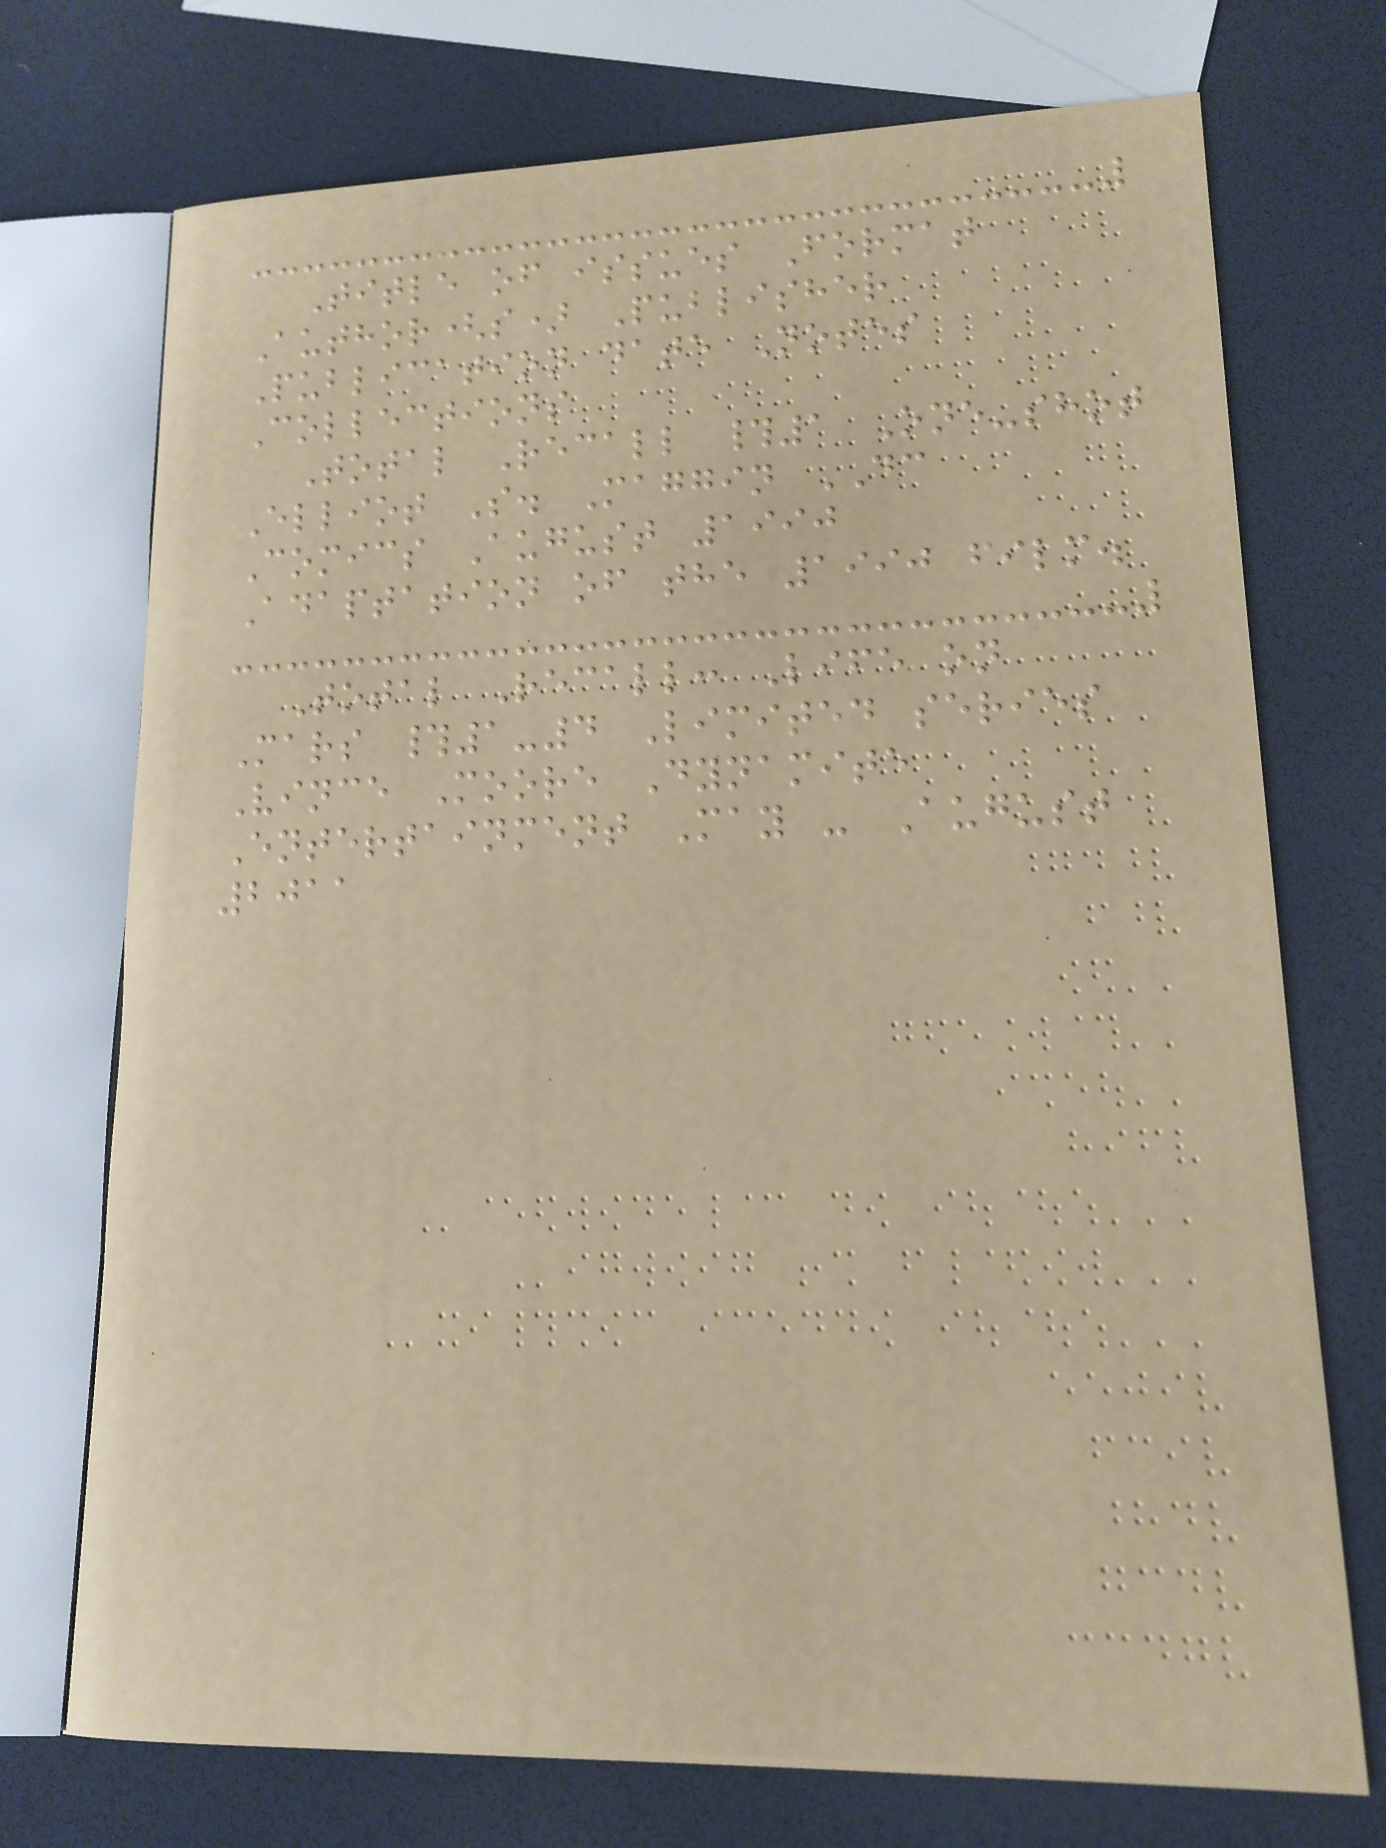Title of issues Format
Author(s) Publisher
Publication date Notes
Collections
Total Recall #1 One-shot
Elliot S. Maggin DC
Comics August 1990
Adaptation of the 1990 film.
Total Recall: Life on
Mars #1-4 Limited series
Vince Moore Dynamite
Entertainment May - August
2011
